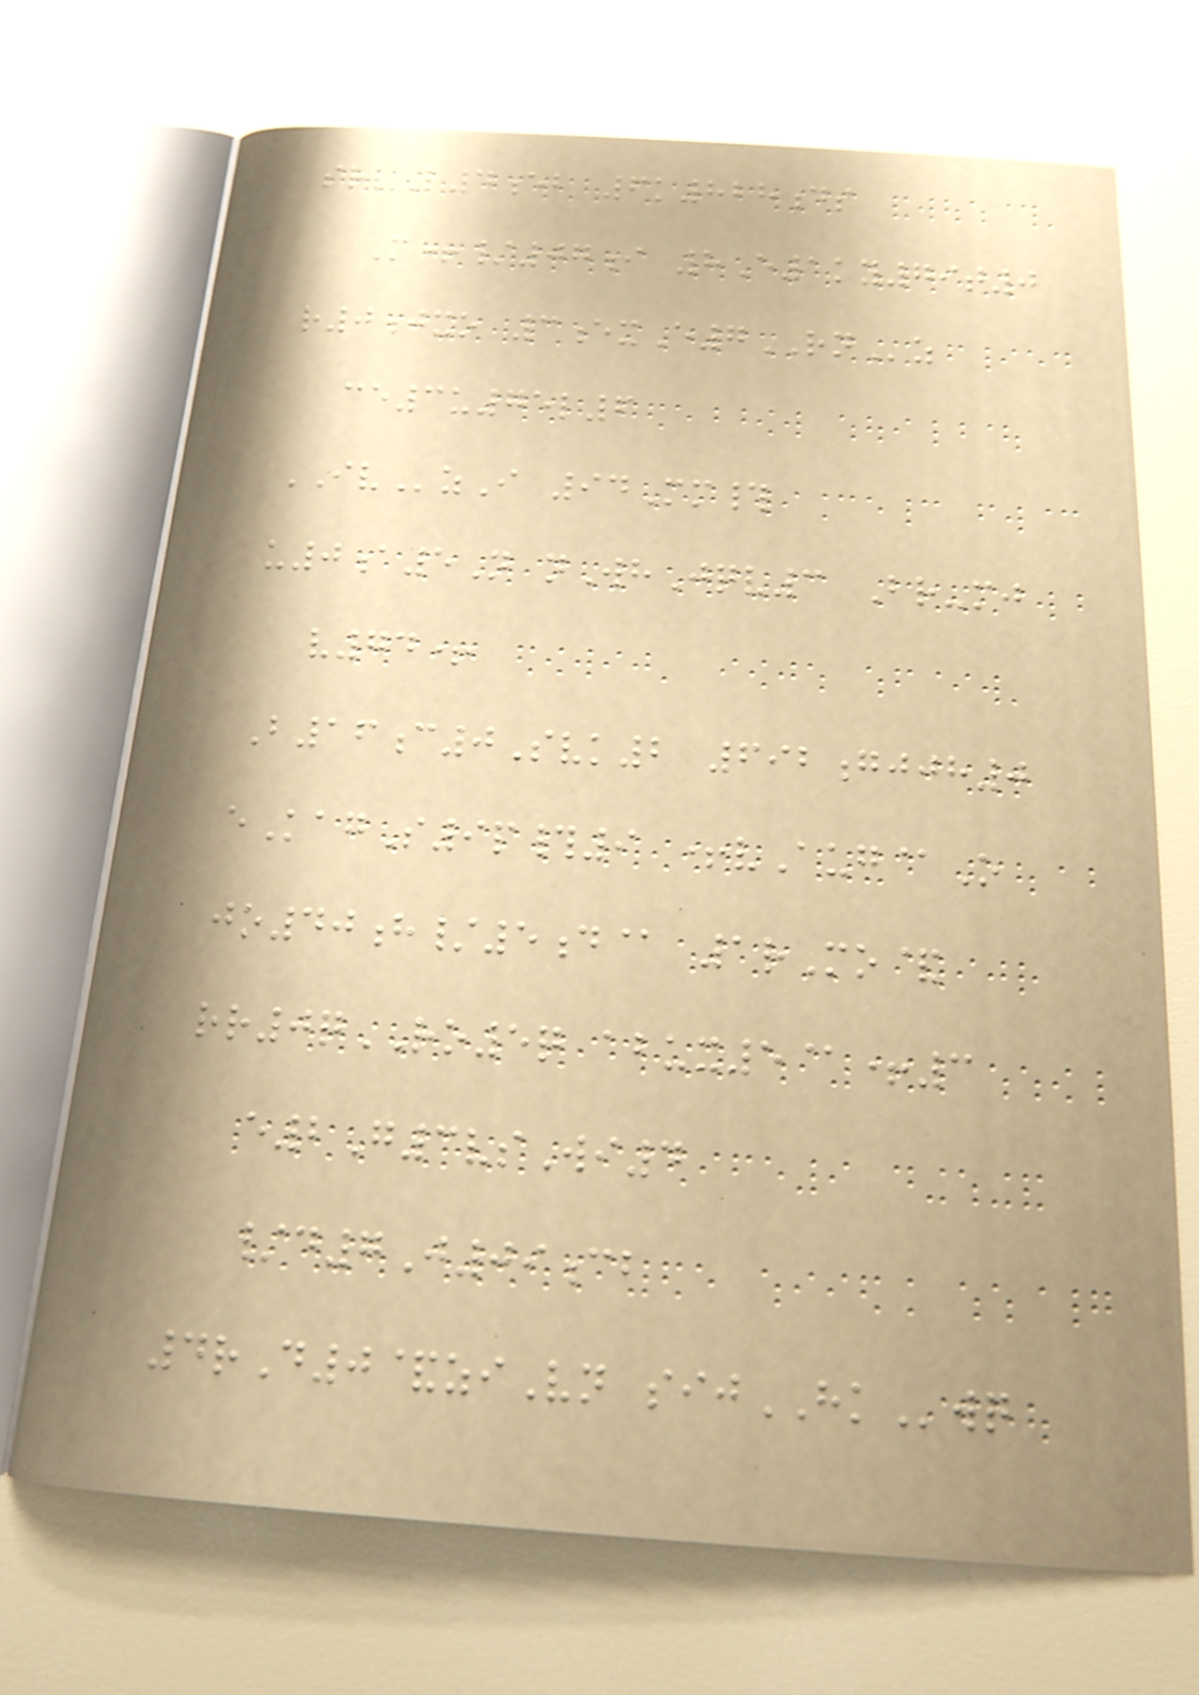srlL4eb 6k828ds
M+/07i 8E1ky79t0
r0jxo 3exE7RNz
ce3u75l6
IVzI 94Mm#
u0a5N nWhJqv3 Br-mj
v74+
B16c0Svk2 692gjjh0
eKagS9p#9 +vAug@O
jo40h/5d@ 1rMo&
rr0qRO5q abux5@+3
e2G3vsWi4
/d7J09cb
4rD0&ziVn sijHKwq
